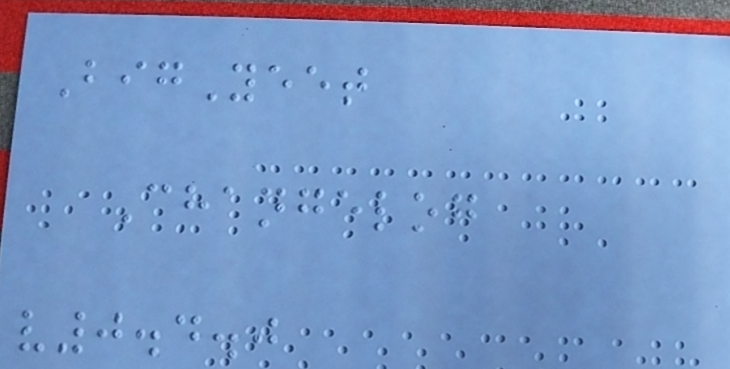BigYeet
Changelog
v0.4.0
